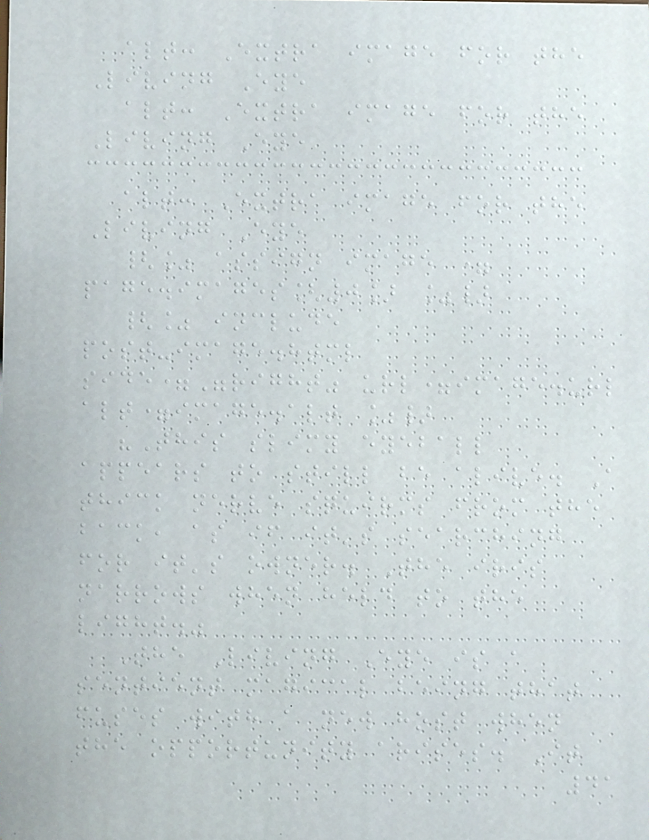alt: Extra image for the
Living Eye
alt: Extra image for the
Living Eye
alt: Extra image for the
Living Eye
{% assign image =
page.images[0] %}
{% include
post-image.html
side="right" url=image.url
alt=image.alt %}
"This slimy eyeball
appears to still be alive. A
thick nerve squirms from the
back, as if it's searching
for it's owner. The iris
narrows when held to the
light."
The Living Eye is a
sentient magical being that
fuses with a new host when
the opportunity arises. It
41
